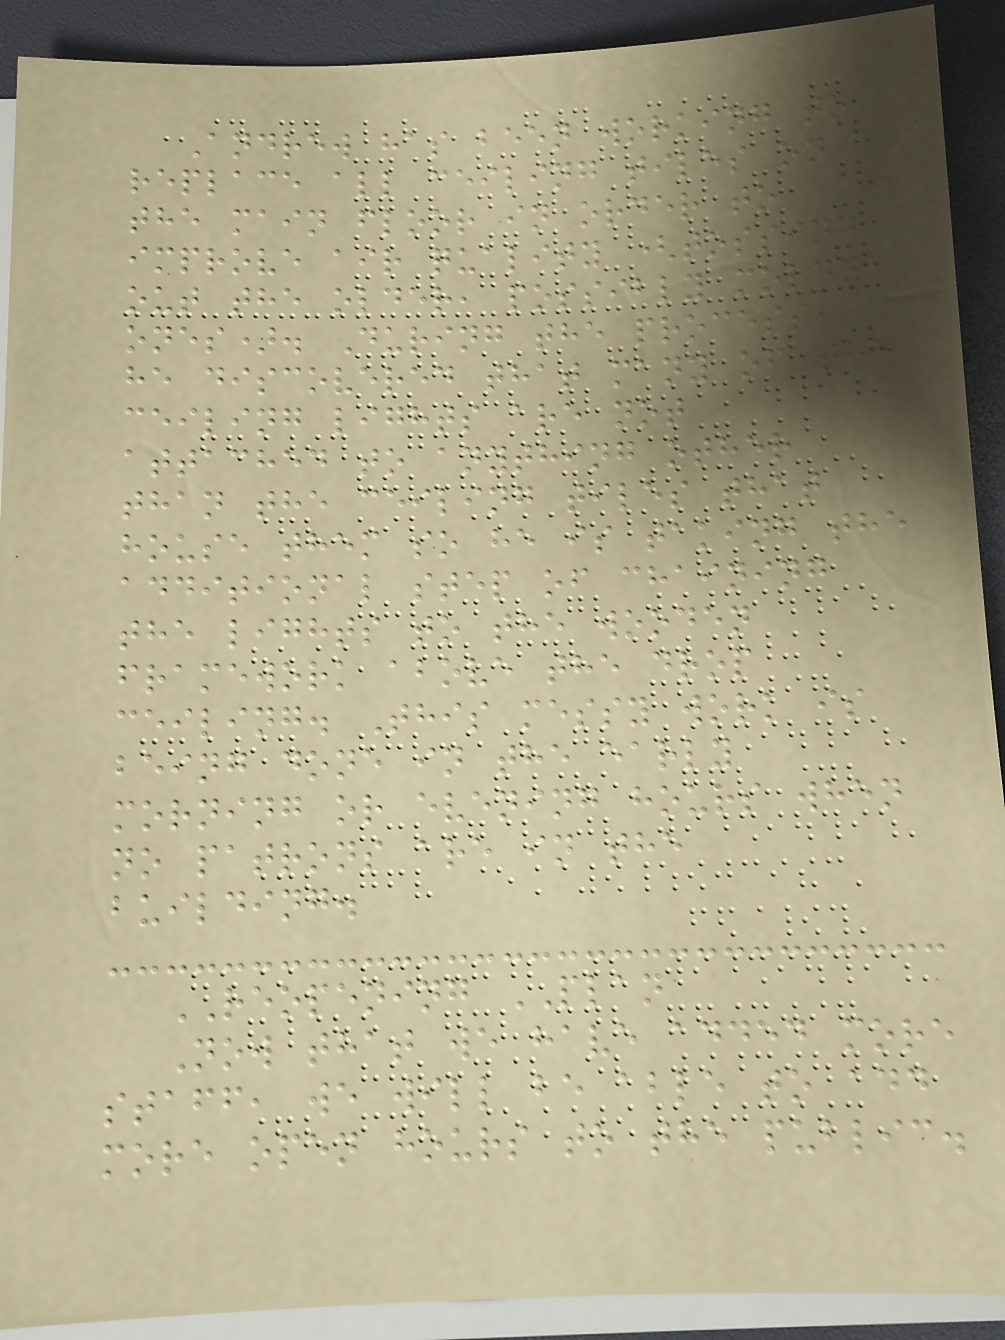Andrew has been working to
replace all ceiling tiles on
the main floor in order to
improve air quality (tossing
out the older, possibly moldy
ones). During the process,
he discovered that many of the
ceiling lights are not
attached to anything other
than the ceiling tiles that
house them so he is taking the
additional step of chaining
the lights to the wooden
framework above the drop
ceiling. This messy work is
being done in the early
morning or evening hours when
no patrons are in the
building.
REOPENING PLAN
Now that we have added more
staff, we will be able to add
more open hours to the public.
